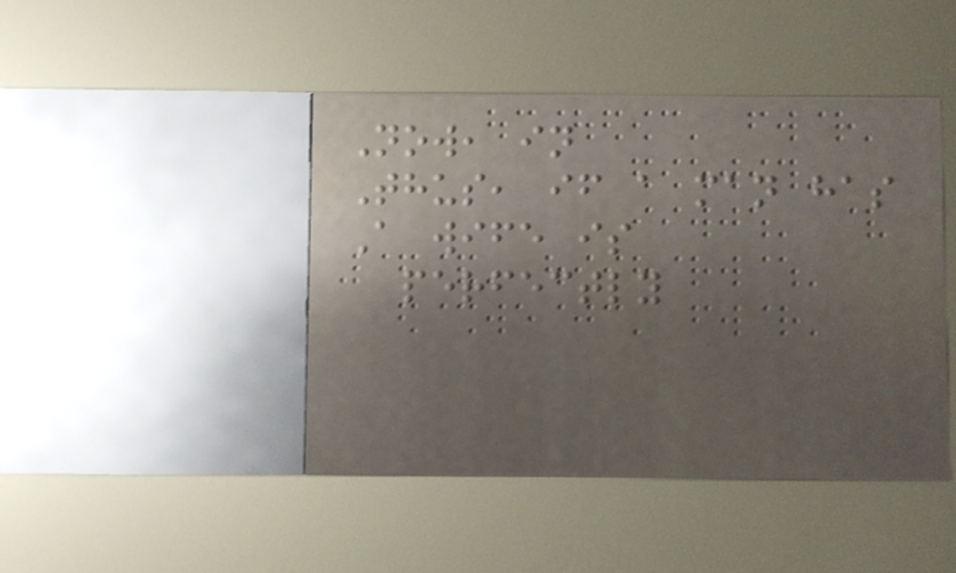Now, in
Thus, if a man has
A wife is
perfectly
